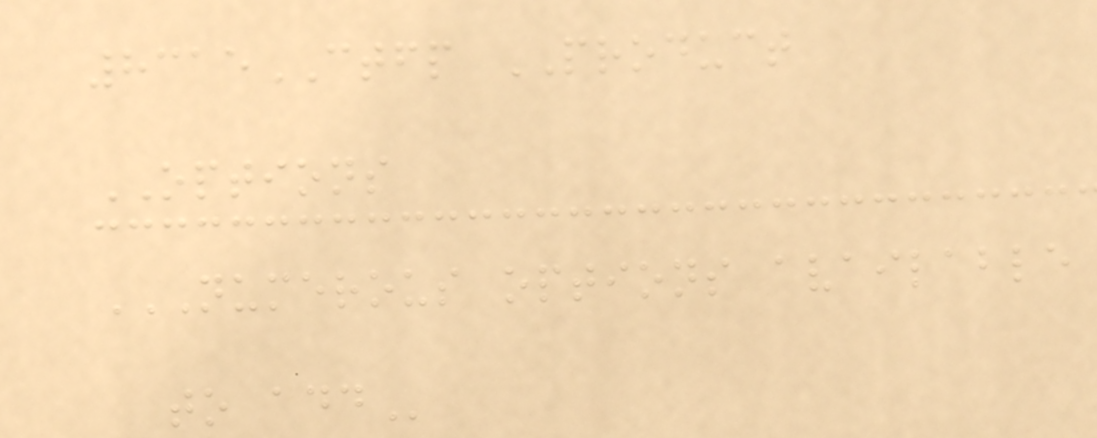8315CTFP PRODUCT
OPTIONS
NUMEROUS OPTIONS AVAILABLE
TO ADD
